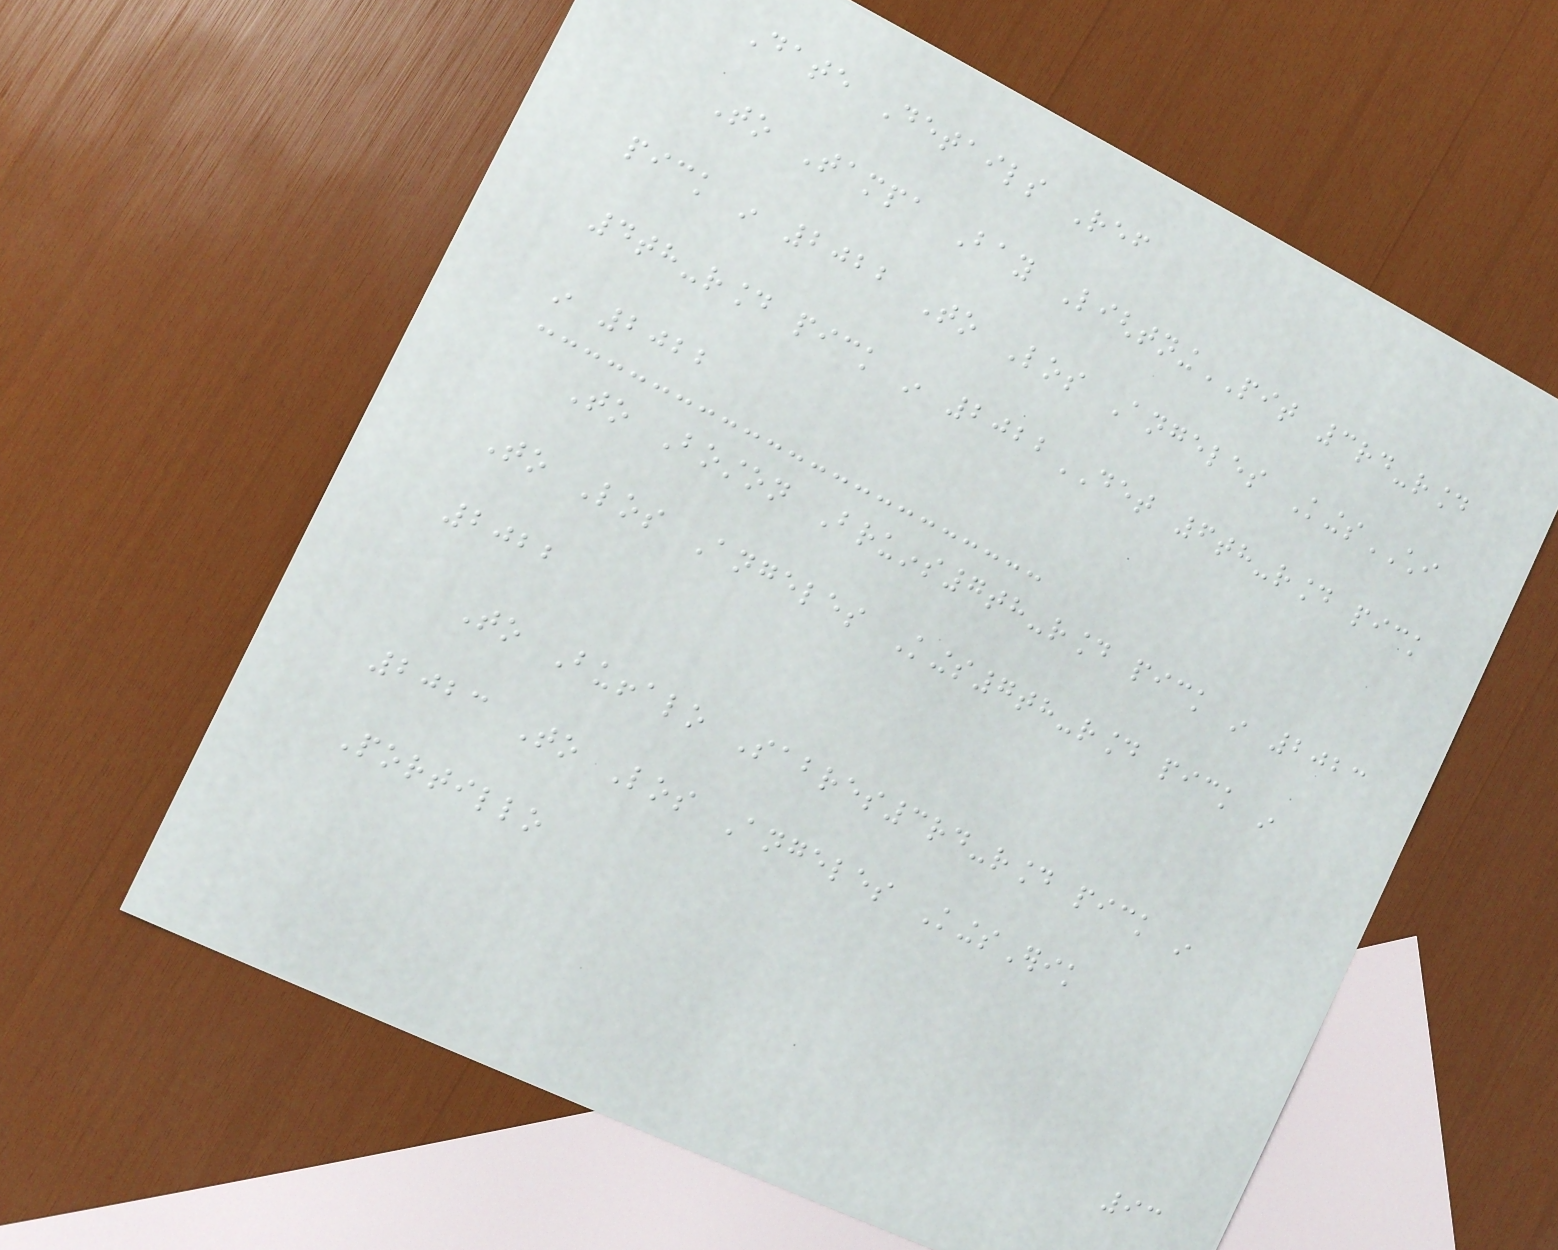Date Details Ref
To Tampa Bay LightningPIT 3rd-round
pick in 2022 To Los Angeles KingsCHI
4th-round pick in 2022DET 6th-round pick
in 2022
To Boston Bruins7th-round pick in 2023
To Los Angeles Kings7th-round pick in
2022
To Buffalo Sabres3rd-round pick in
2023 To Los Angeles KingsErik
Portillo
93
